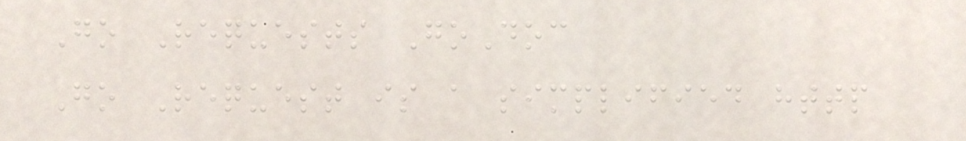Go Requests GoDoc
Go Request is a simplified http
